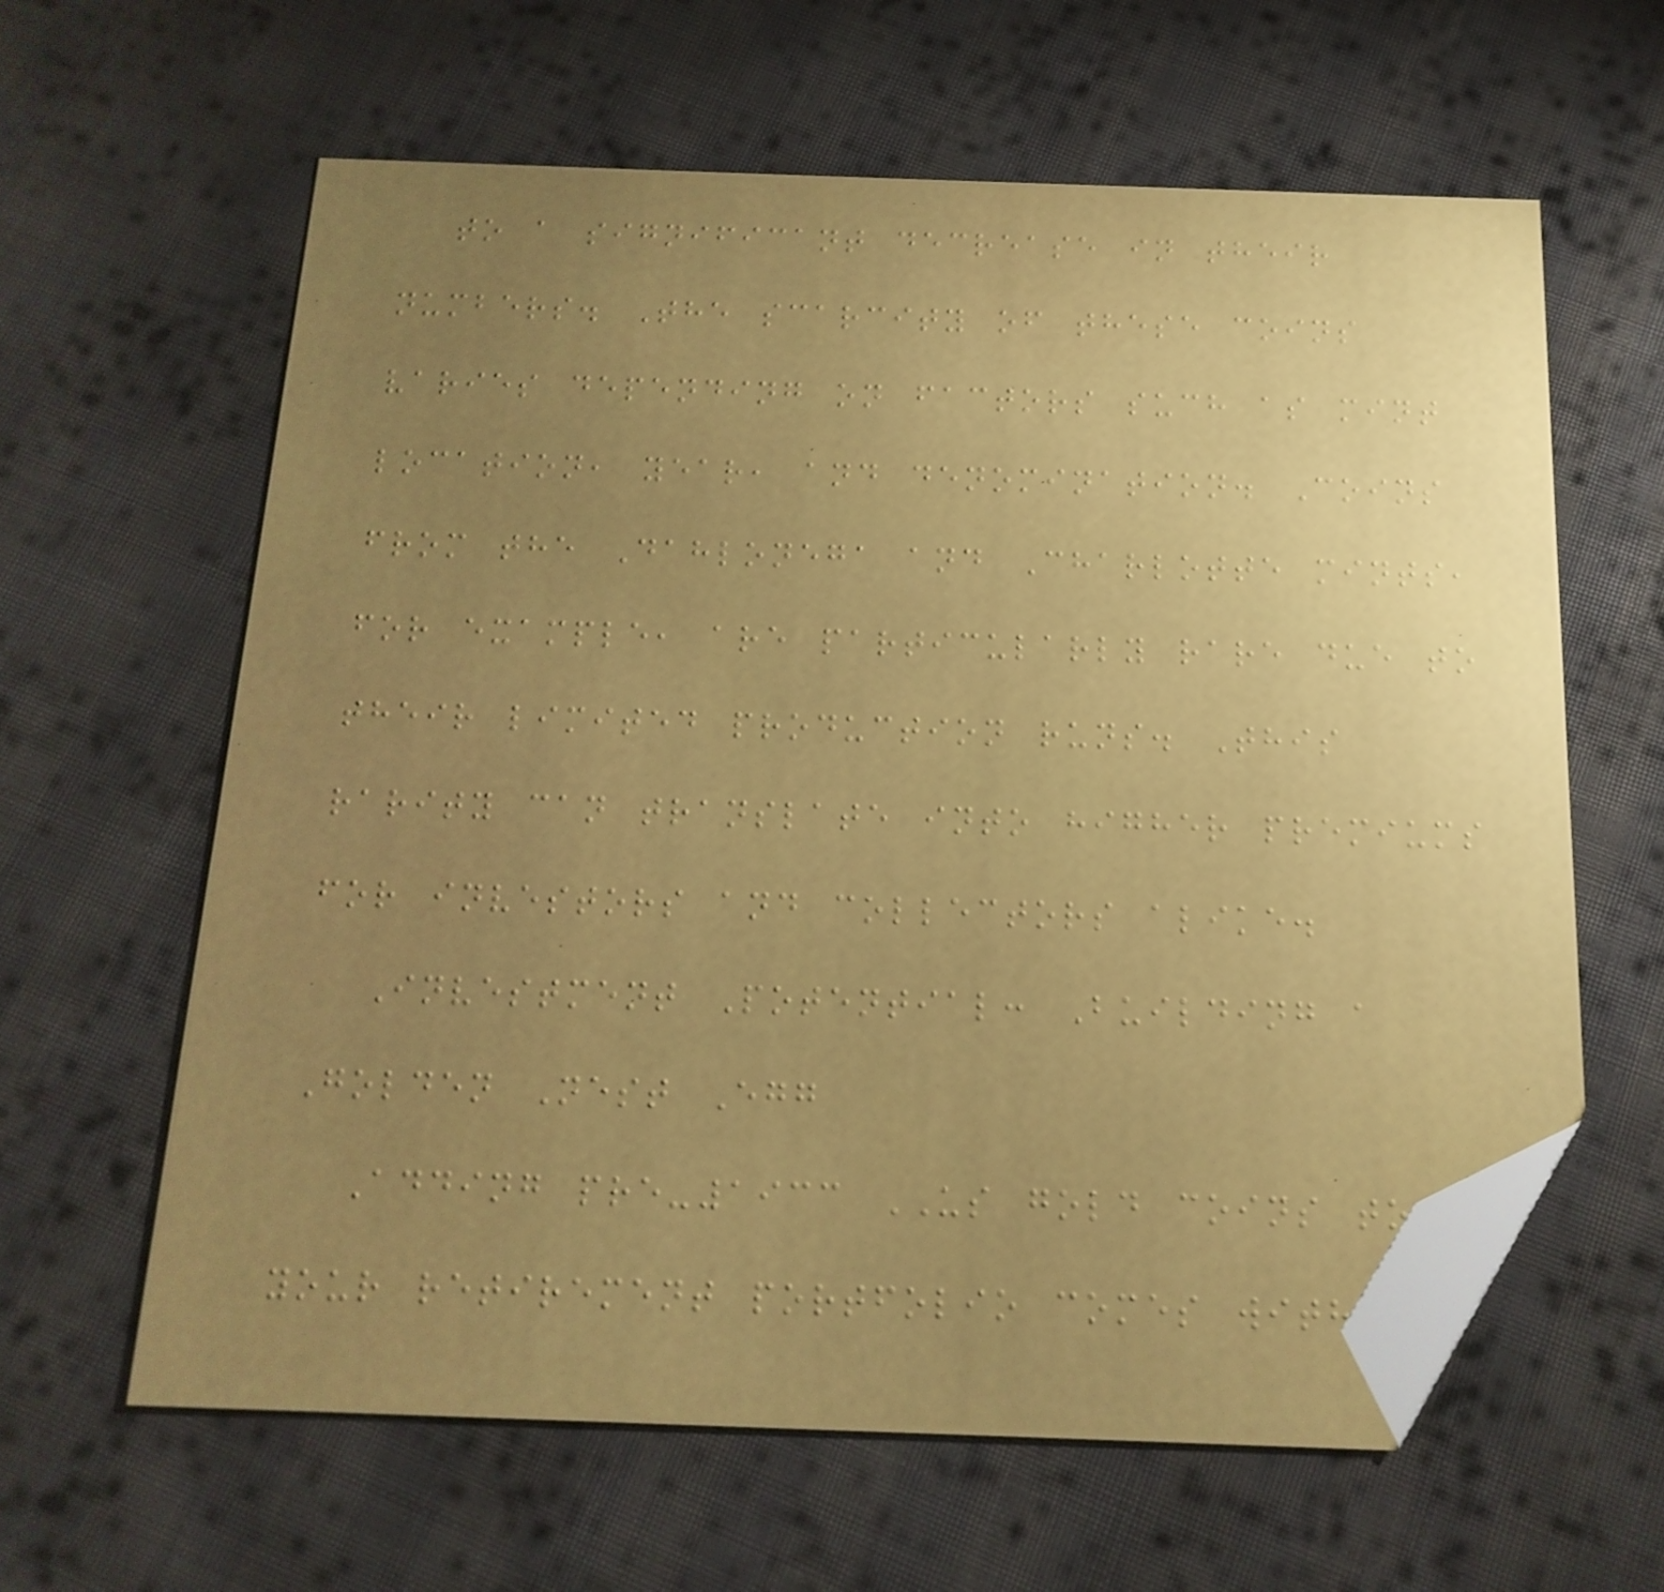to a significant decrease in their
numbers. The scarcity of these coins
varies depending on factors such as mint
location, year, and denomination. Coins
from the Dahlonega and Charlotte mints,
for example, are particularly rare due to
their limited production runs. This
rarity can translate into higher premiums
for investors and collectors alike.
Investment Potential: Building a
Golden Nest Egg
Adding pre-1933 US gold coins to
your retirement portfolio comes with
